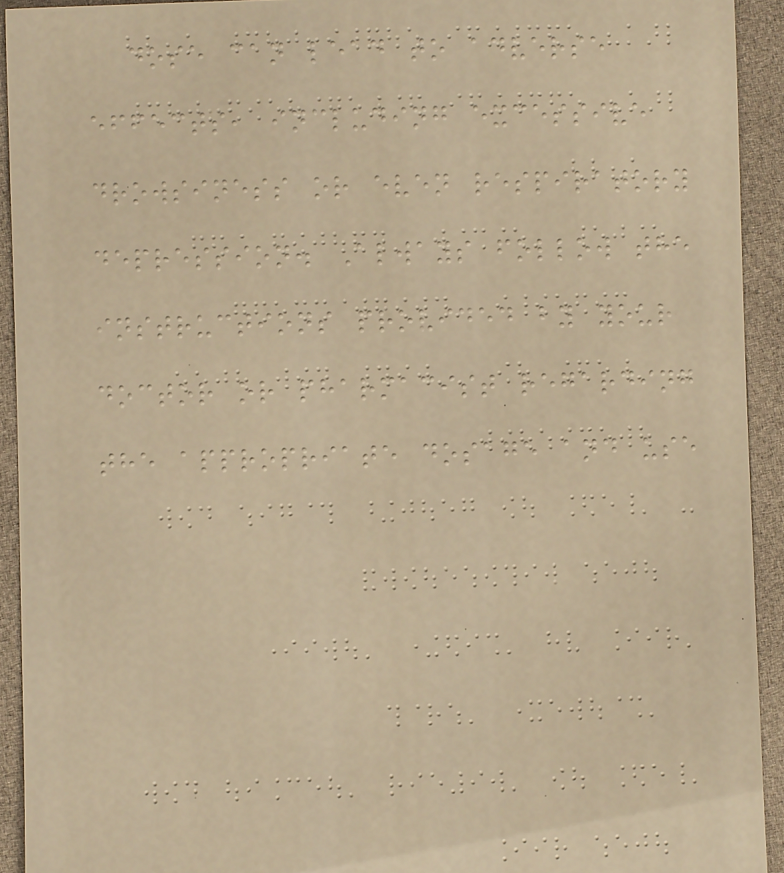dose can lead to adverse
effects, including excessive
drowsiness or even respiratory
depression. Always follow the
instructions provided by your
doctor or pharmacist regarding
the appropriate dosage and use
